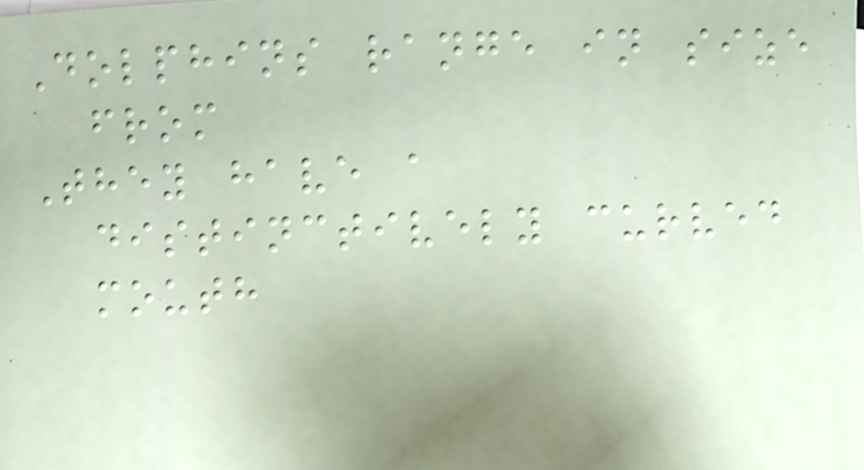Dolphins range in size
from
They have a
distinctively curved
mouth
